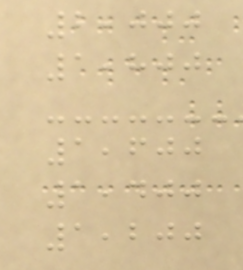2,000
1,800
1,600
1,400
1,200
